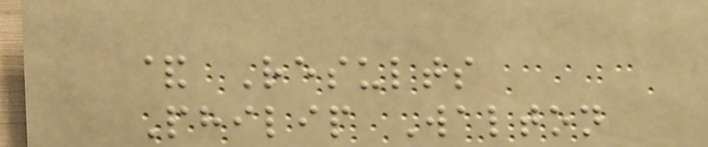& Results
Philip Walton
